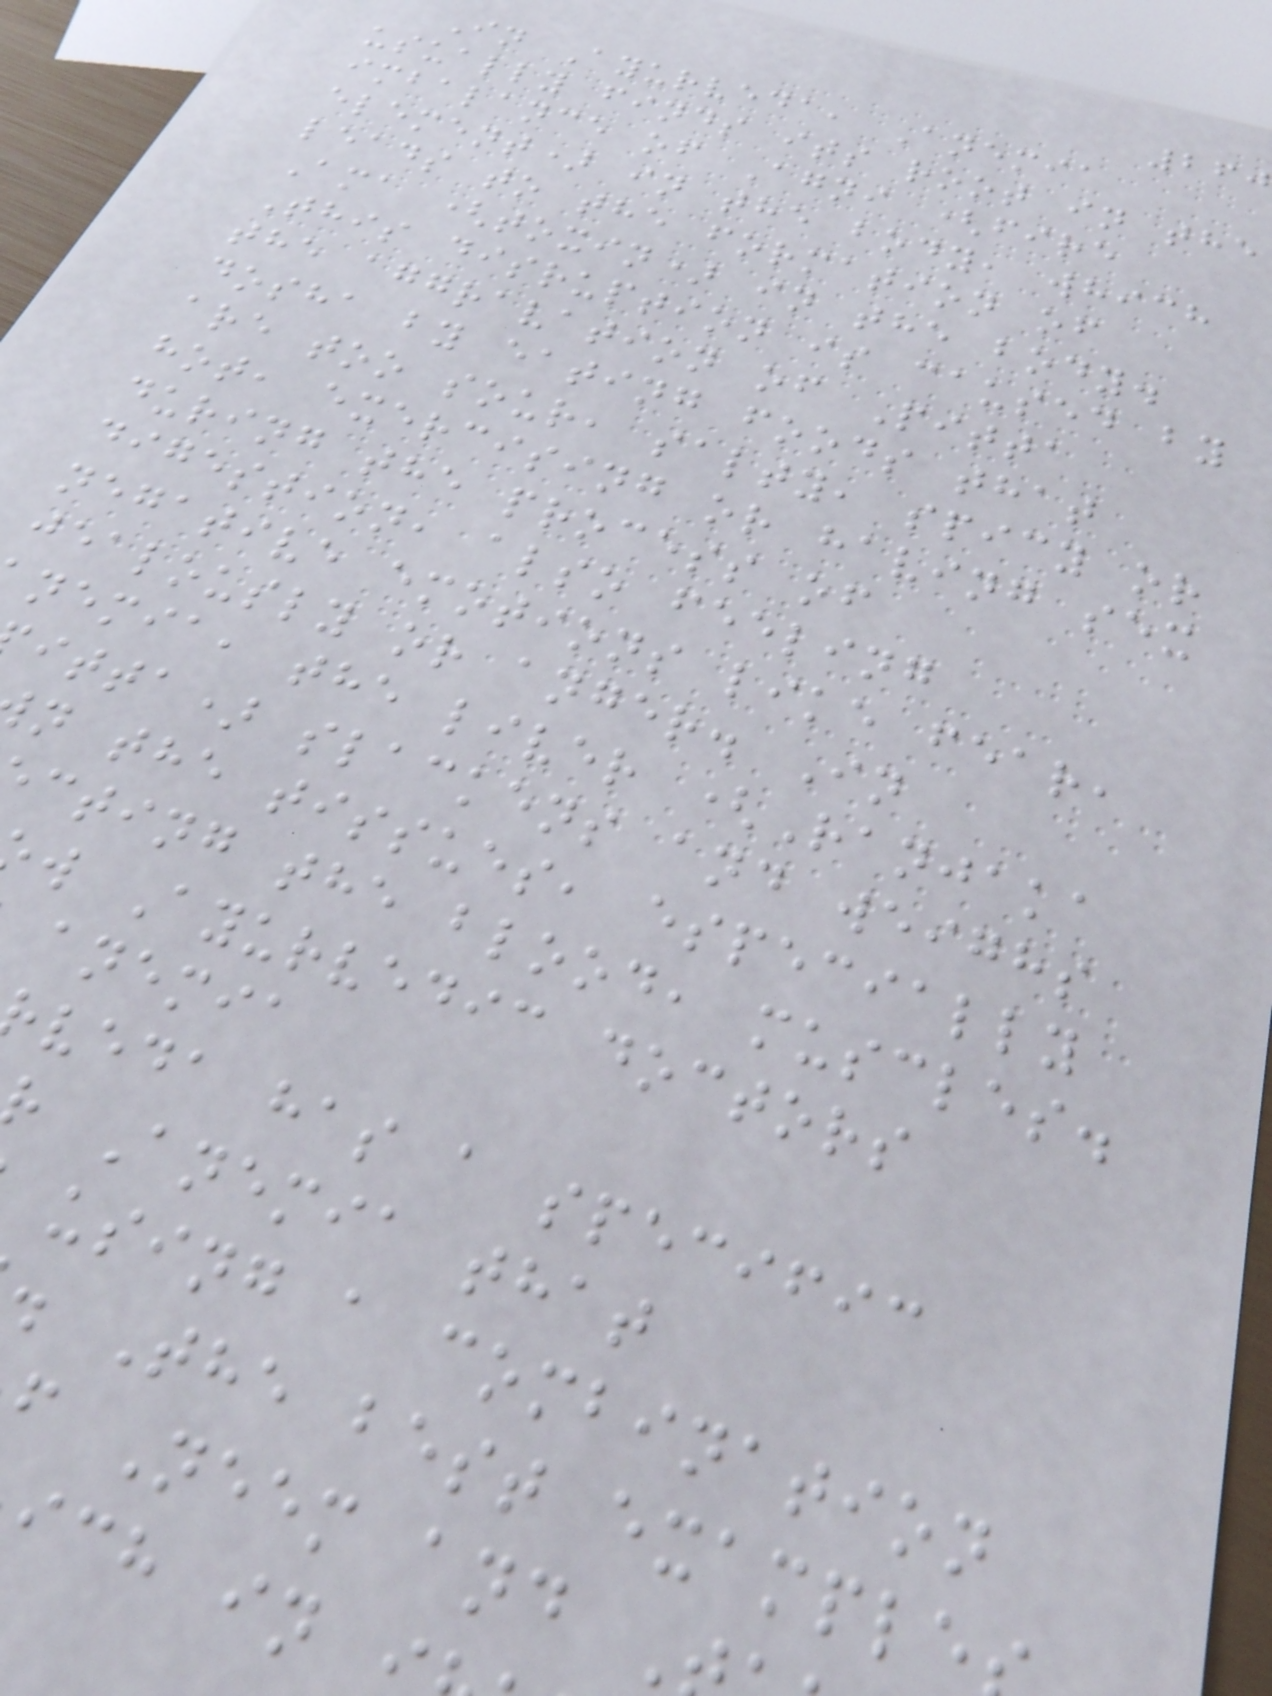260
In Ayurveda, Anemia
usually finds its root in the
imbalance of Agni (fire
element) in the body, which
leads to the formation of
Ama (toxin) in the body.
This disruption is caused by
the aggravation of Pitta
dosha by eating foods that
are too sour, salty, spicy or
hot, exercising or having sex
during the process of
digestion, also feeling
negative emotions like fear,
jealously or anger. In
nemia, the liver (Ranjaka
itta) slackens and weighs
n the tissues, especially
cting the blood, muscles.
w Ayurvedic doctors
anemia
veda has a specific
Anemia that
using a combination
. The best example
f Neem and
